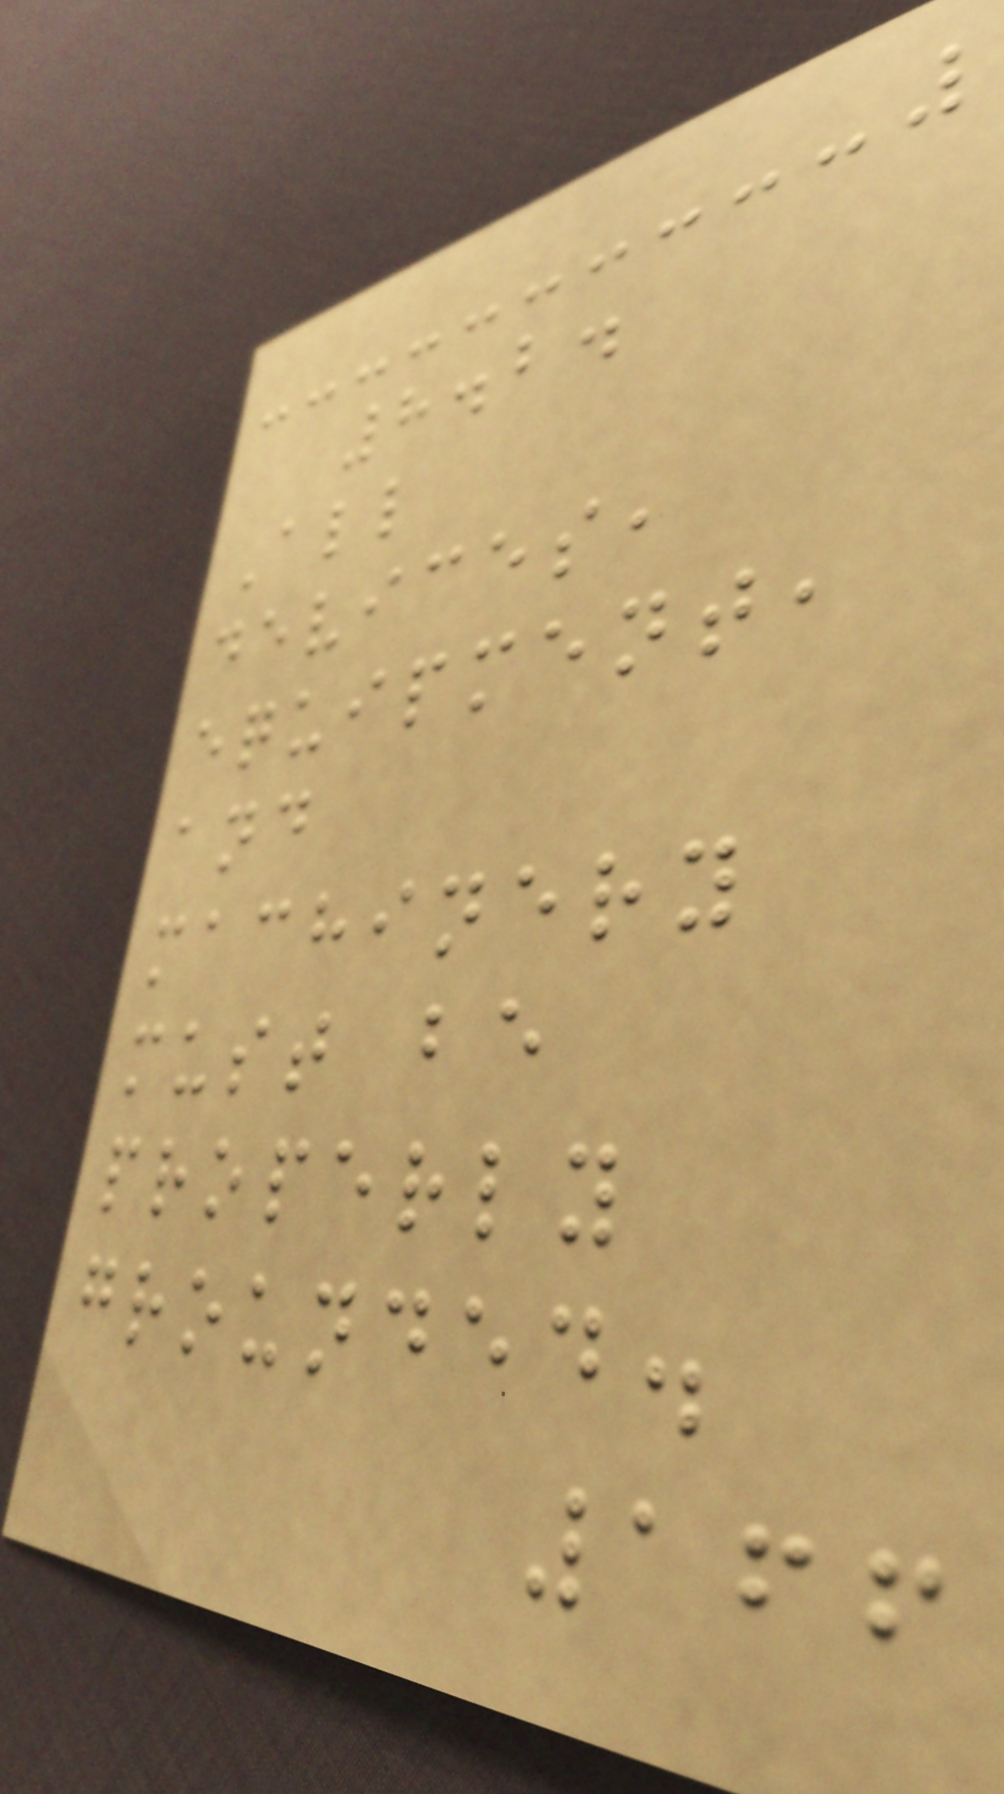8.2.
All
devices,
equipment,
and
machinery
must be
properly
grounded.
166
